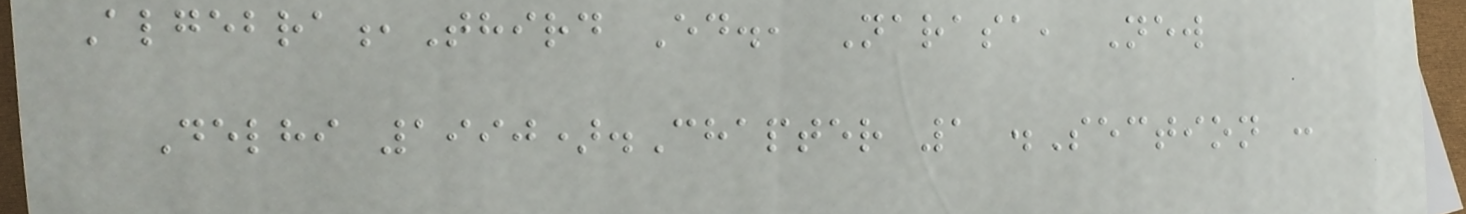Algebra,Third Ed., Narasa, New
Delhi 1990).Chapter 1 .Section :
